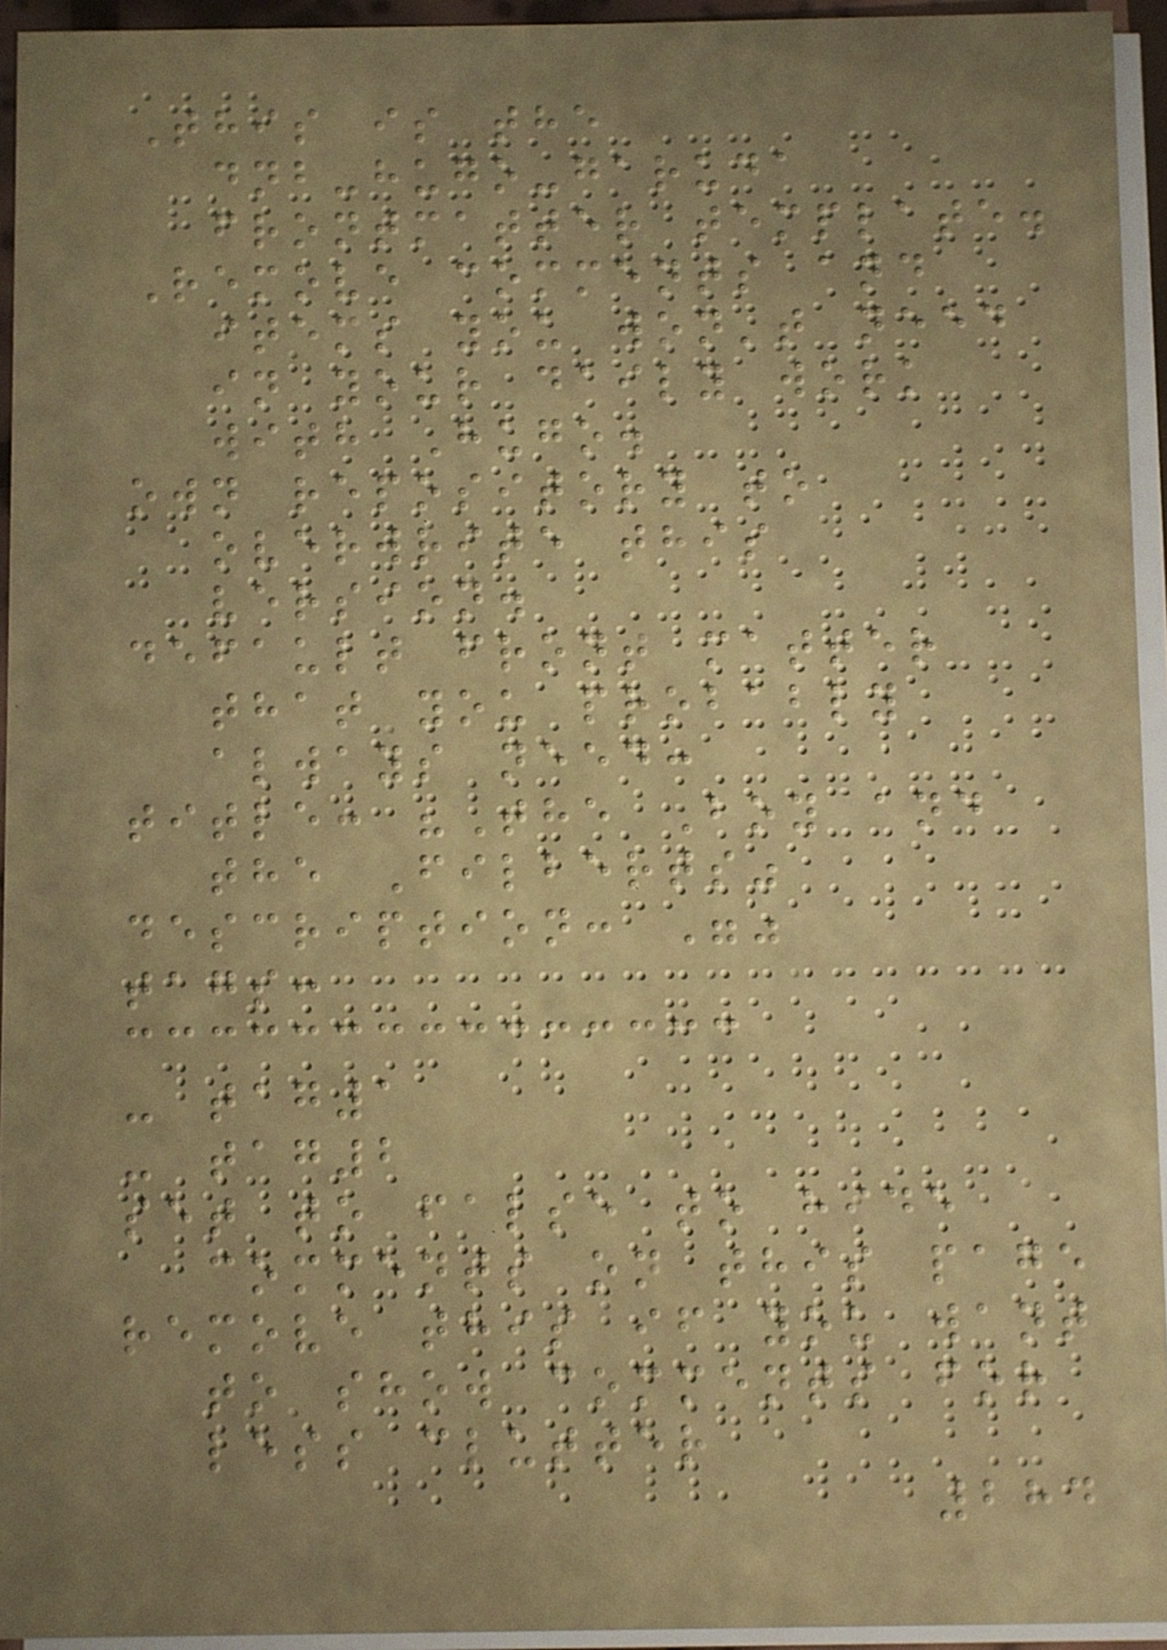This is the
dnb-hugo-garuda
frontmatter template.
Remove comments and
items you won't need
in your daily work
with Hugo.
own repository to
overwrite this
version.
default front matter
that you probably
always need:
title: "The Boy and
the Filberts"
description: ""
tags:
- tag1
- tag2
set to false to hide
comments on this page
remove this if you want
to show comments for
less clutter
284
